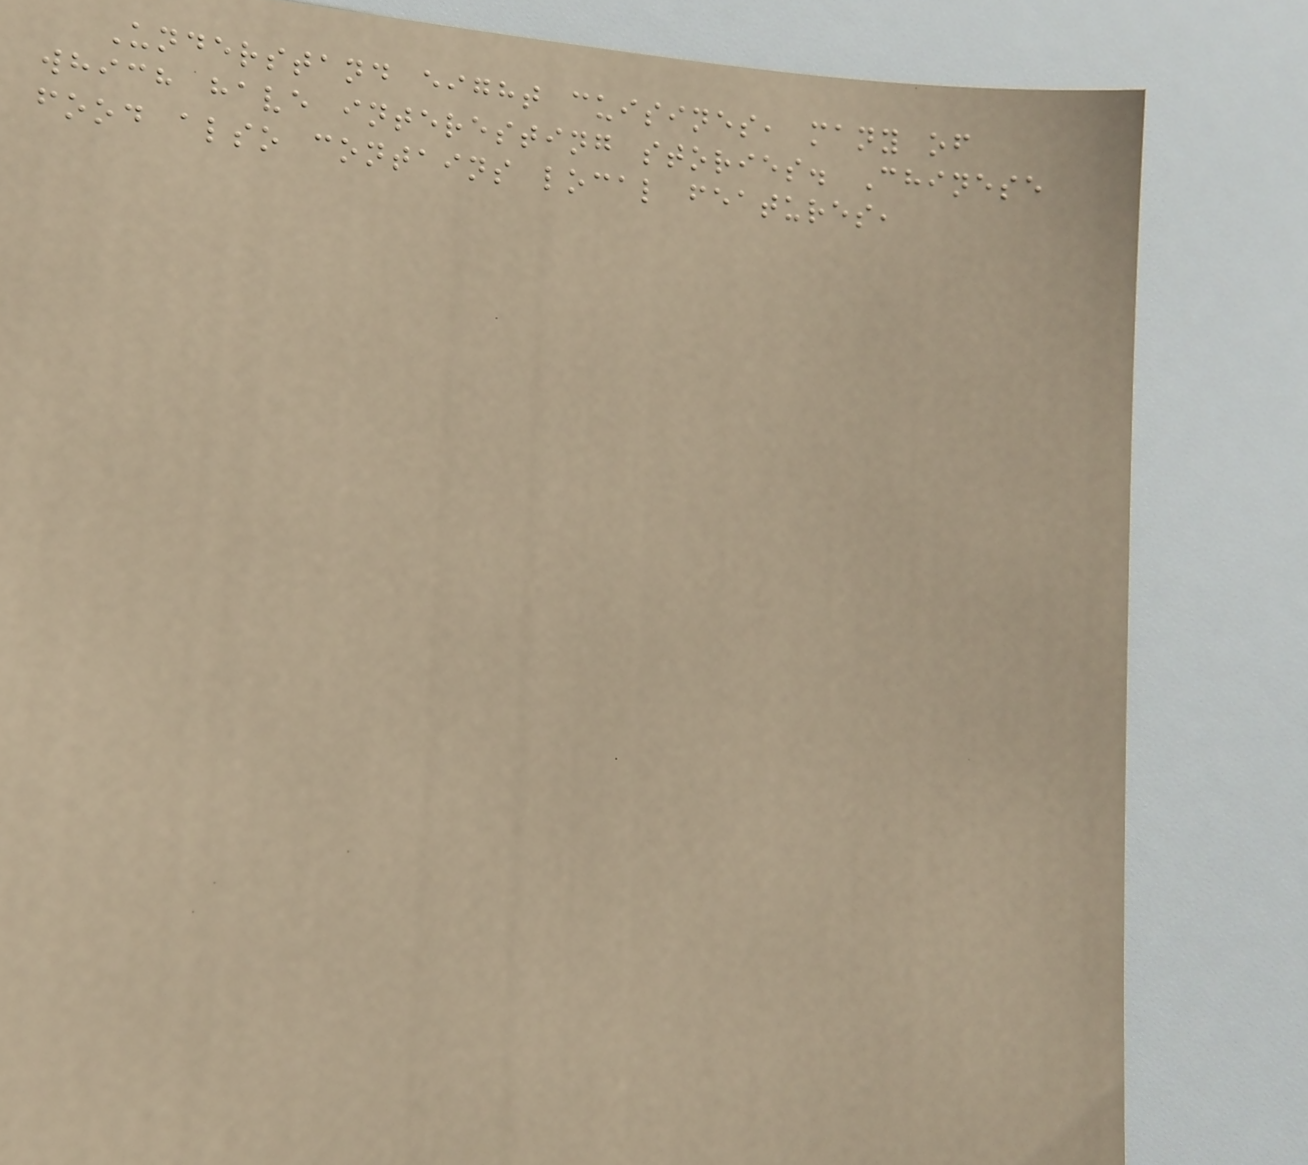Understand eight cuisines, many of
which have interesting stories. Chinese
food also contains local features,
